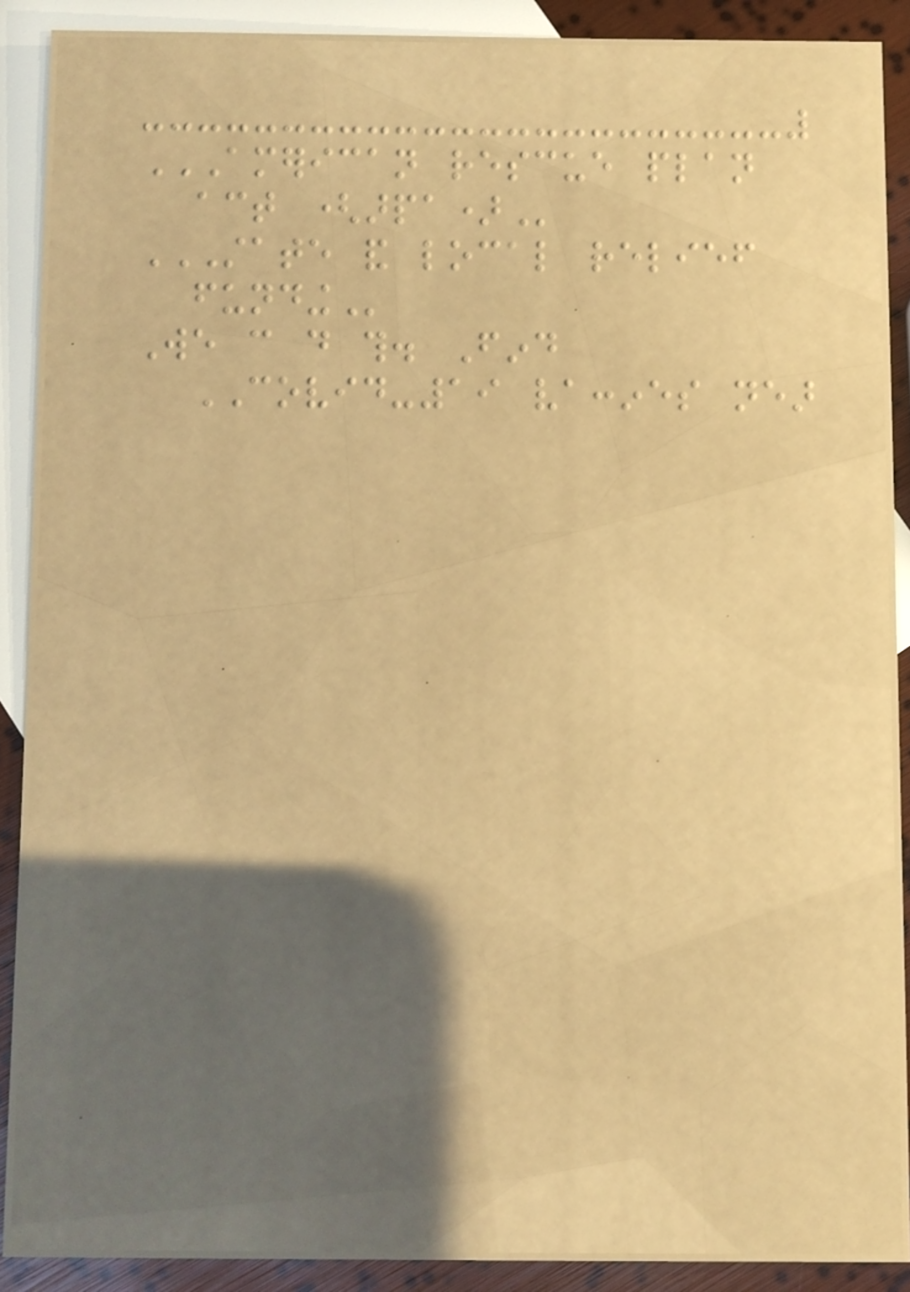AMERICAN RESCUE PLAN
ACT (ARPA)
STATE AND LOCAL RELIEF
FUNDING
We can do this. Find
COVID-19 vaccines near
